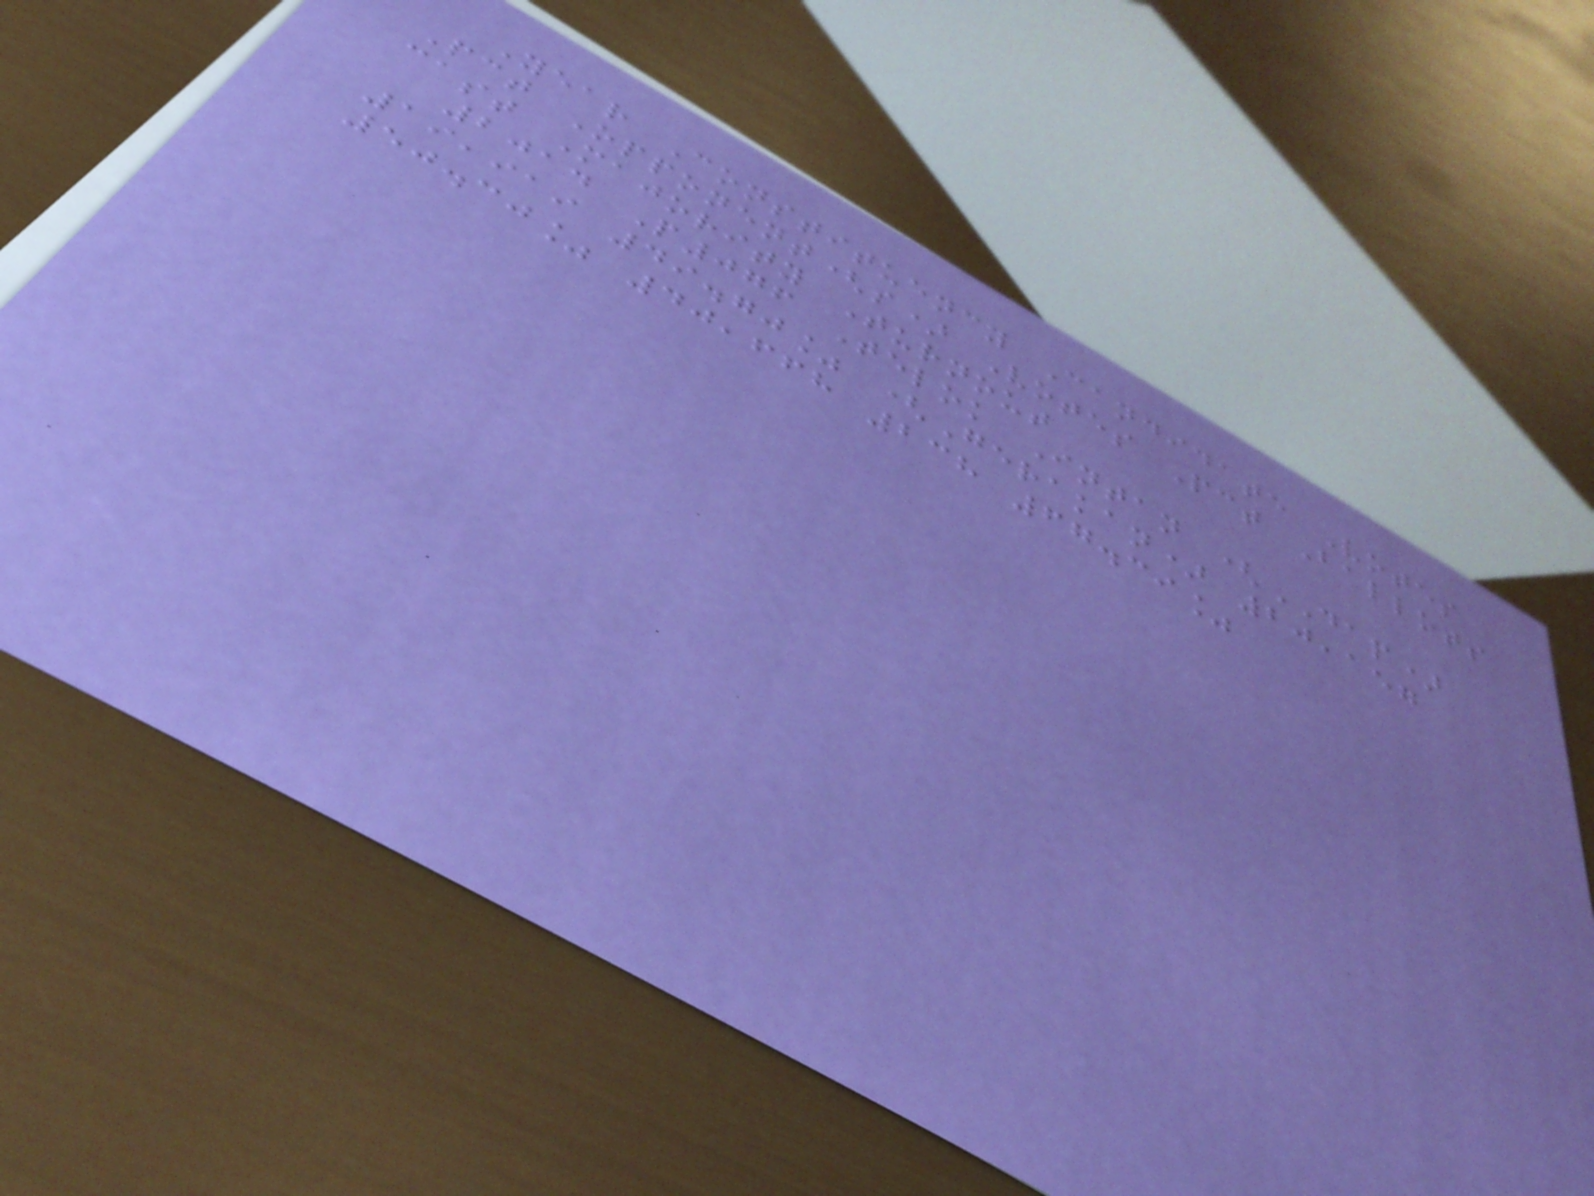Year Constituency Candidate Votes
Pct Opponent(s) Votes Pct Ballots
cast Majority Turnout
2014 P076 Telok Intan (DAP)
19,919 49.70% (Gerakan) 20,157
50.30% 40,668 238 67.39%
